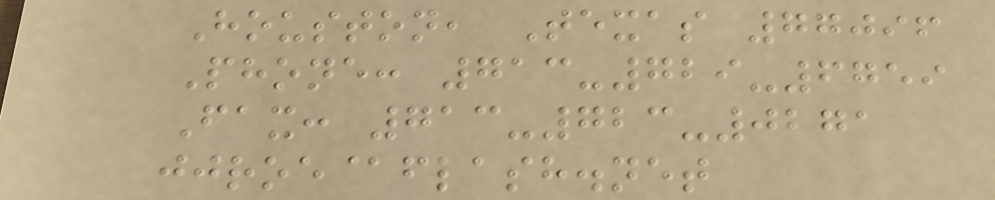Houston, Texas 77096
Phone: 713-729-6759
Fax: 713-723-0271
jjroe@flash.net
